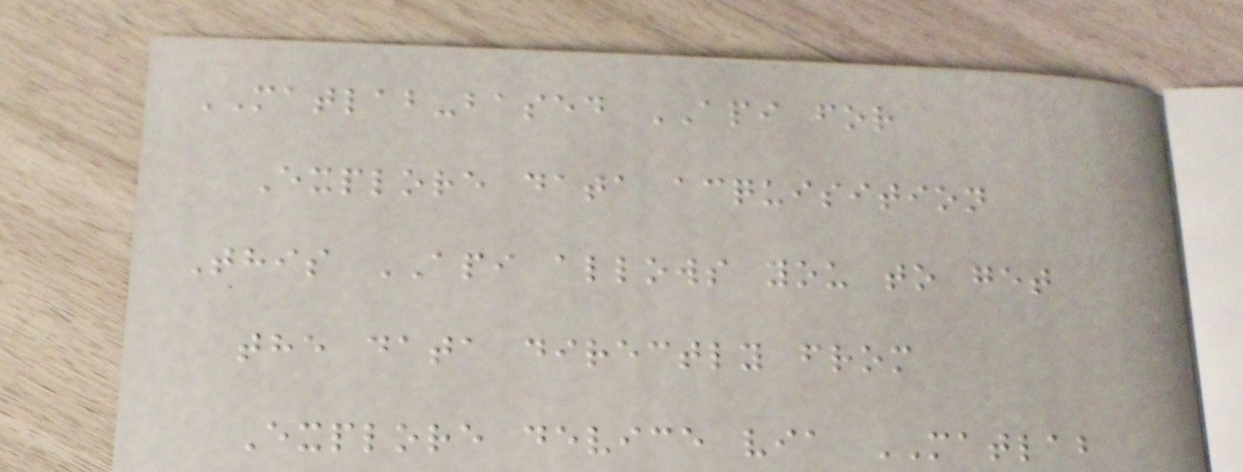MATLAB-based API for
Explore data acquisition
This API allows you to get
the data directly from
Explore device via MATLAB
